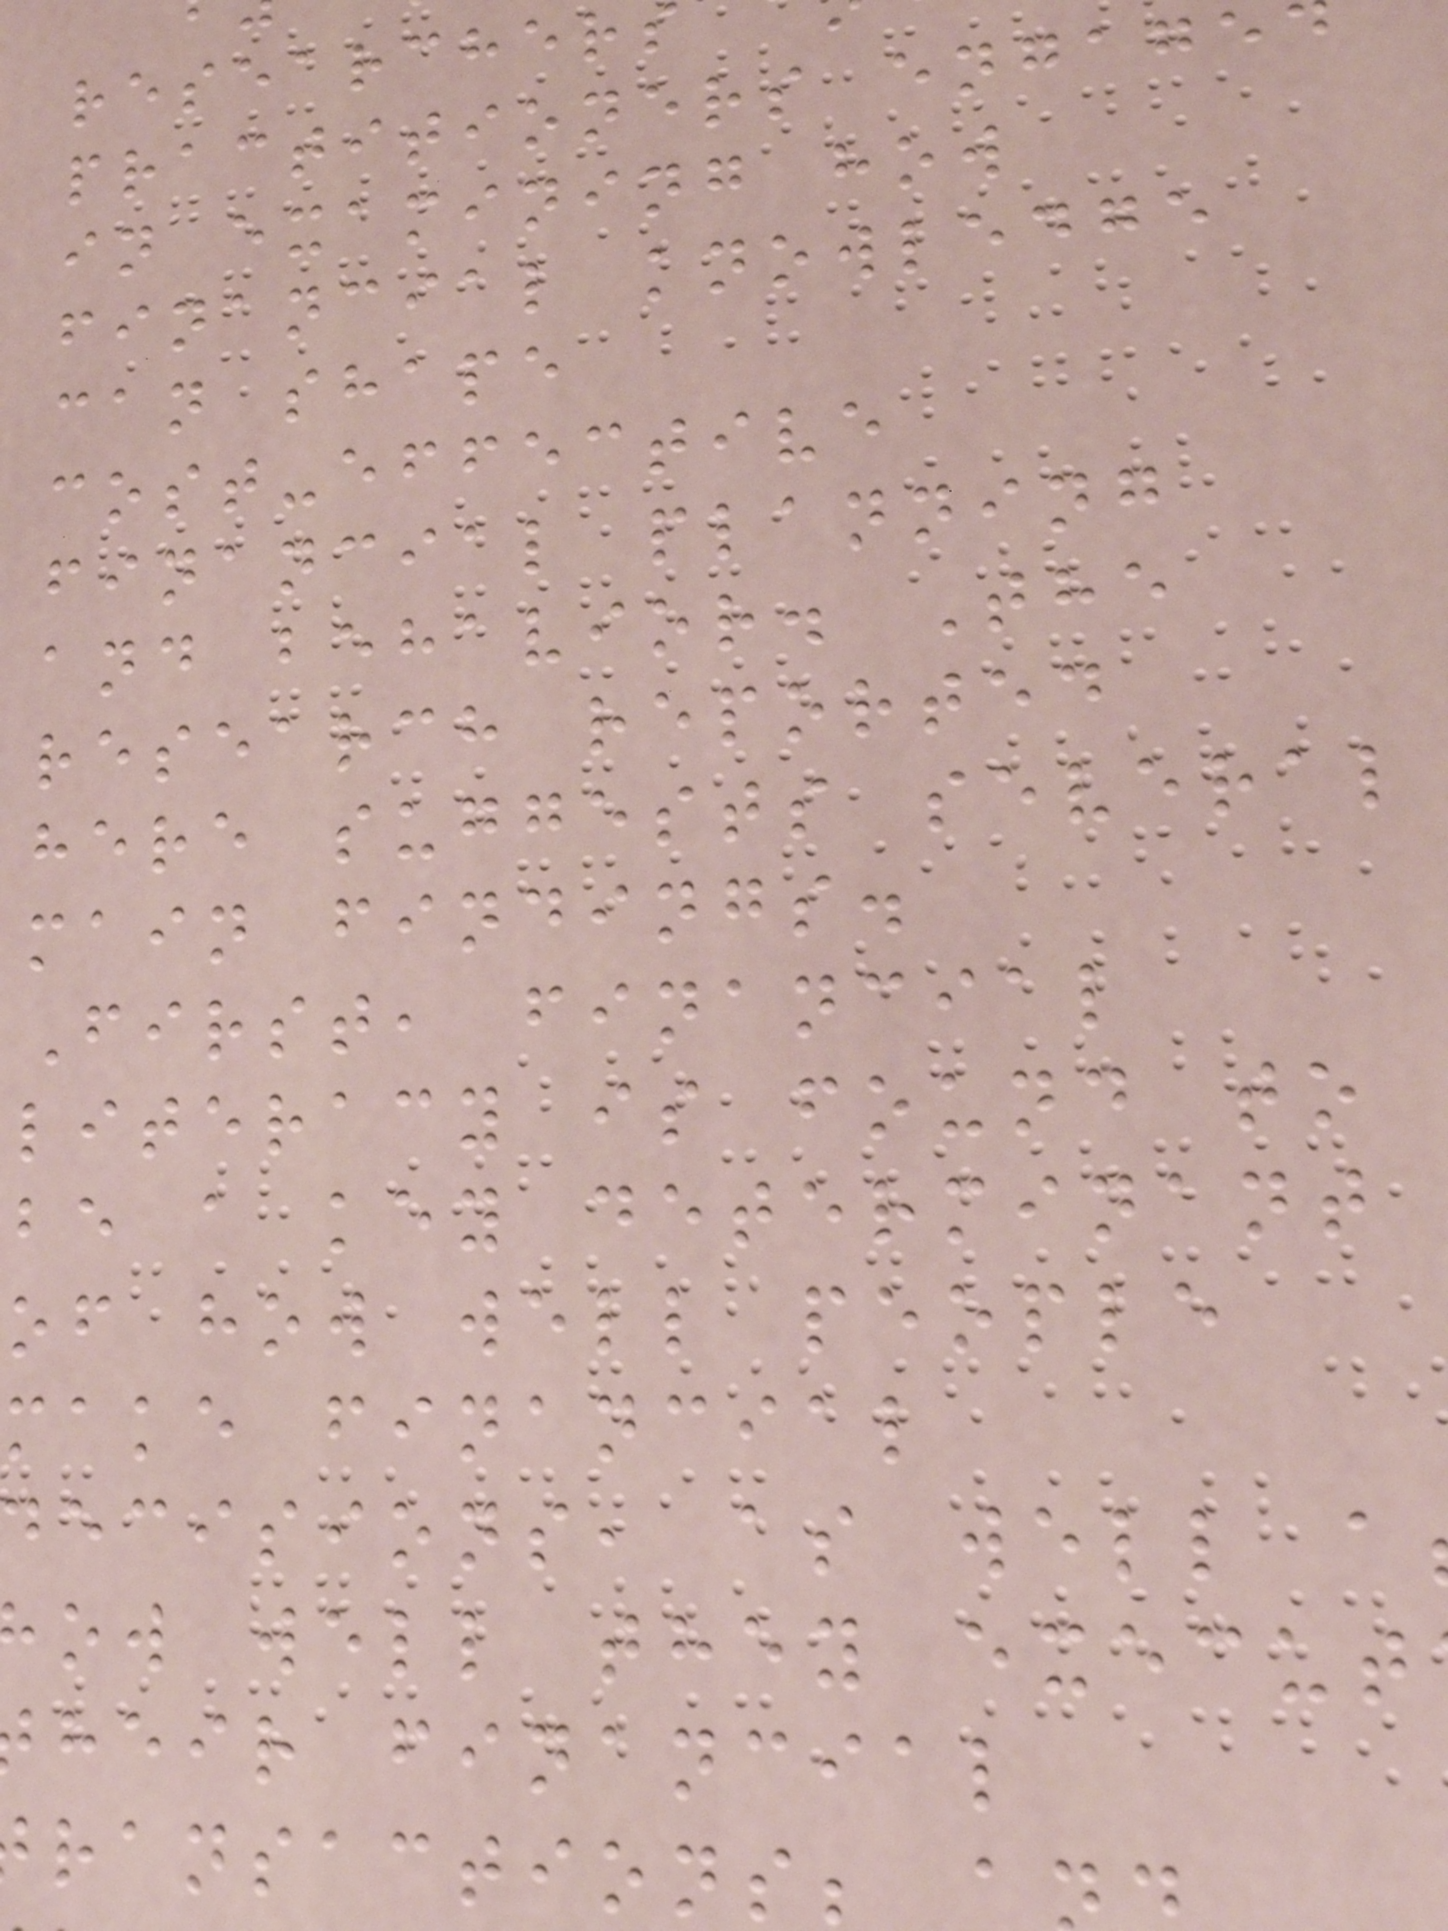researcher
practitioners engage
in examining how
financial knowledge
can shape
cost-effective
financial planning
and behavior. The
research reported
here suggests several
main findings.
First, financial
literacy is found to
be a key determinant
of how well people
make financial
decisions, as well a
ow well they execut
heir financial
ransactions;
